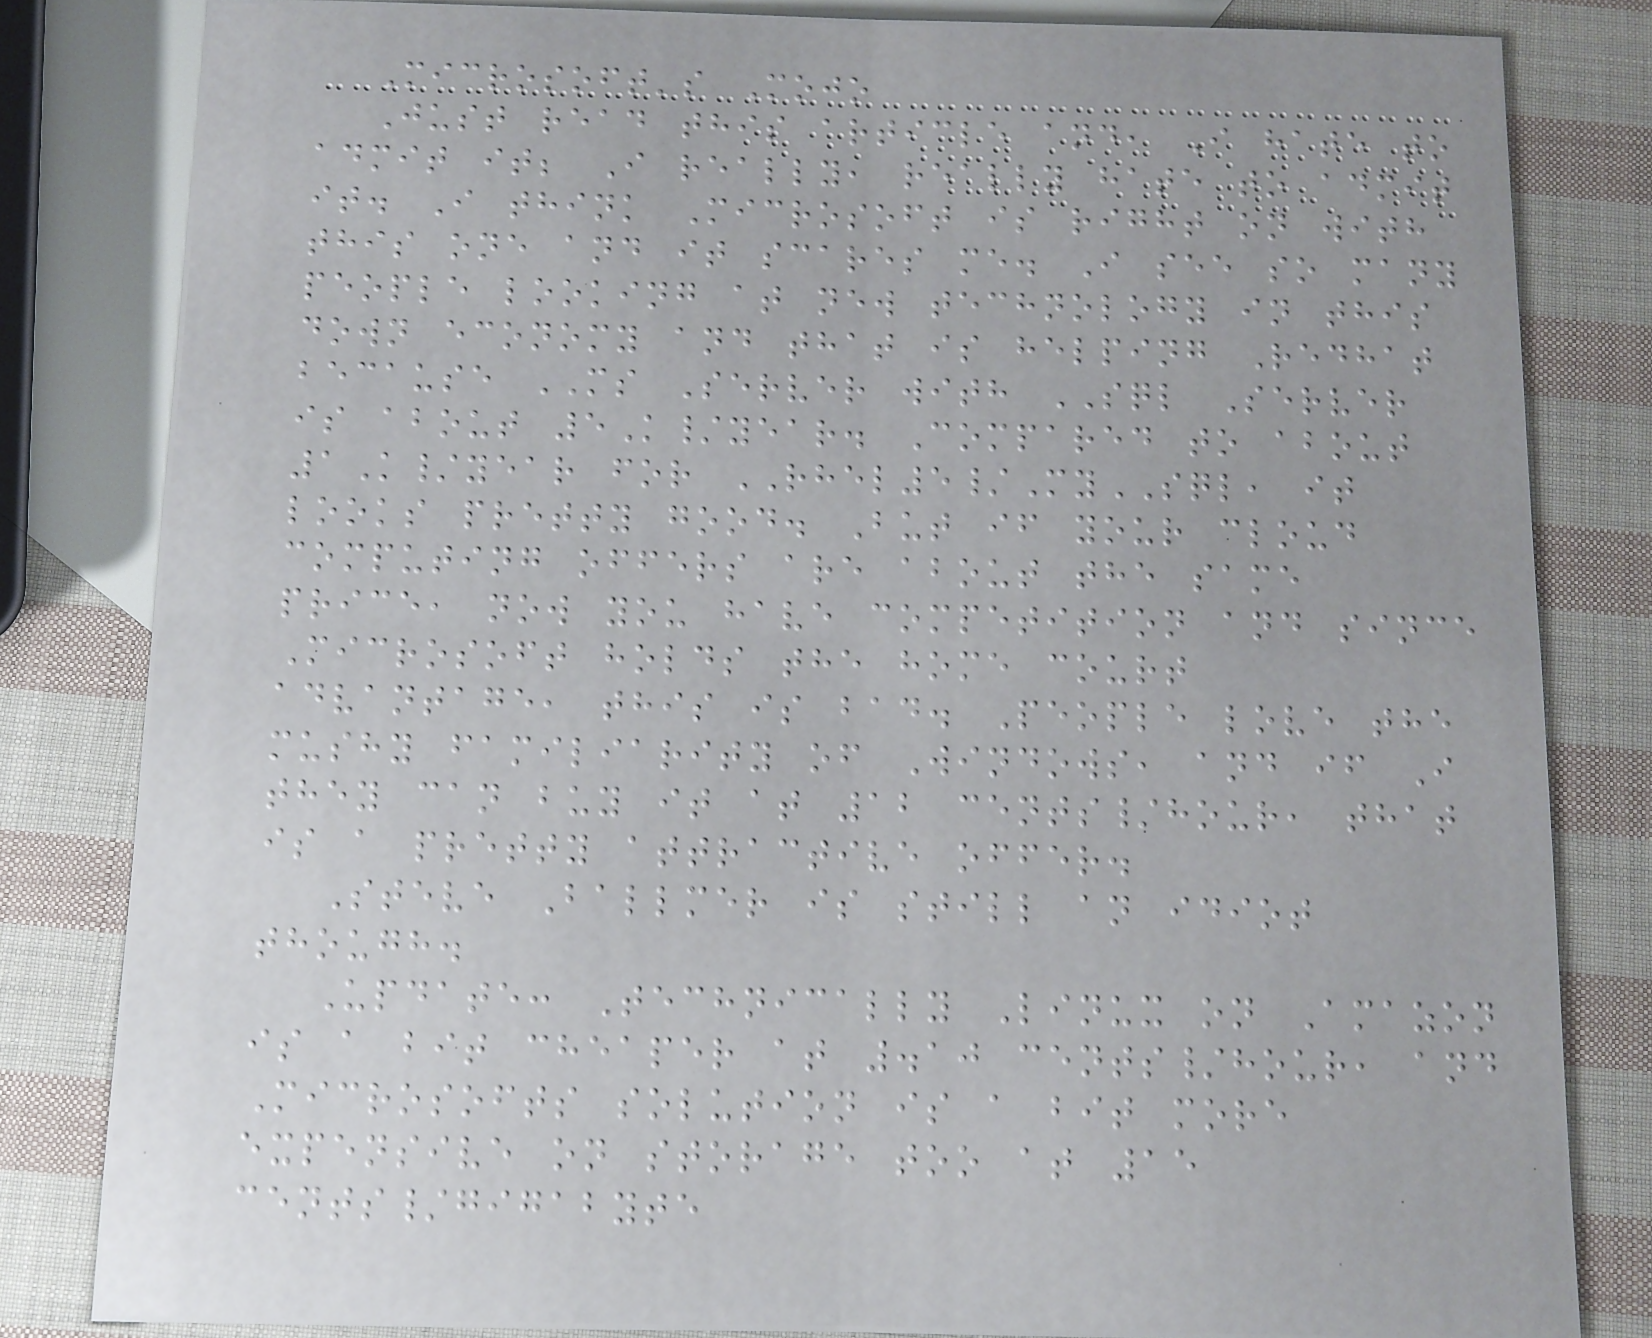Microsoft's Mojo
Just read this article and, I hate to
admit it; I really, really hate to admit
it. I think Microsoft is right on with
this one and it scares me. I see so many
people looking at new technology in this
down economy and that is helping Redhat
because MS Server with SQL Server
is about 5K/year. Compared to about
1K/year for RHEL5/MySQL, it
looks pretty good. But if your cloud
computing offers are about the same
price, now you have competition and since
Microsoft holds the home court
advantage, this is bad. People love the
mushy familiarity of Windows, and if I
they can buy it at 12 cents/hour, that
is a pretty attractive offer.
Steve Ballmer is still an idiot
though.
Update: Technically Linux on Amazon
is a bit cheaper at .10 cents/hour, and
Microsofts solution is a bit more
expensive on storage too at 15
cents/gigabyte
